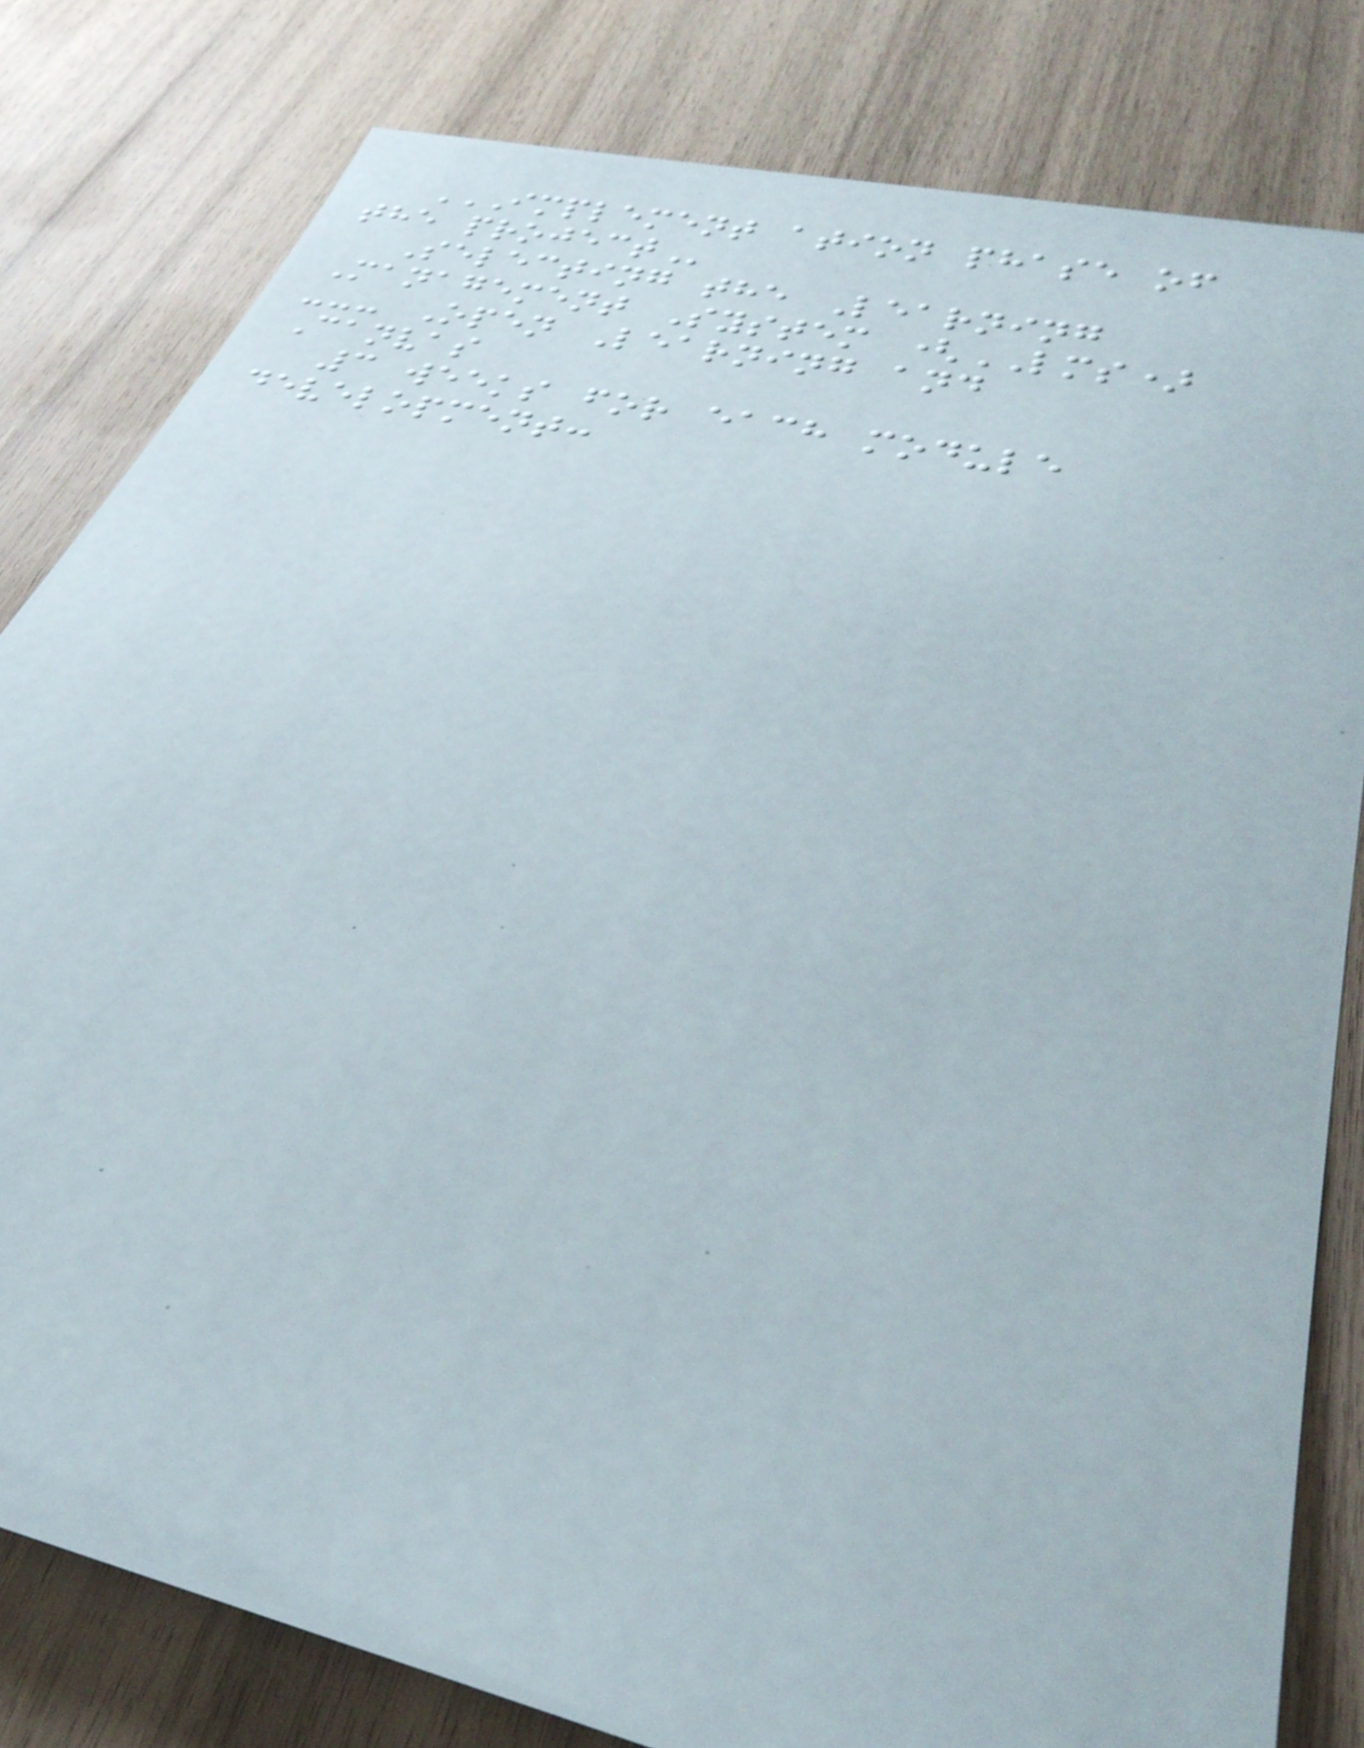IMPLEMENT ATION PHASE OF
THE PROJECT
Selecting the Learning
Management System (LMS)
--- Open Learning and
Canvas
3 weeks for each module
development:
